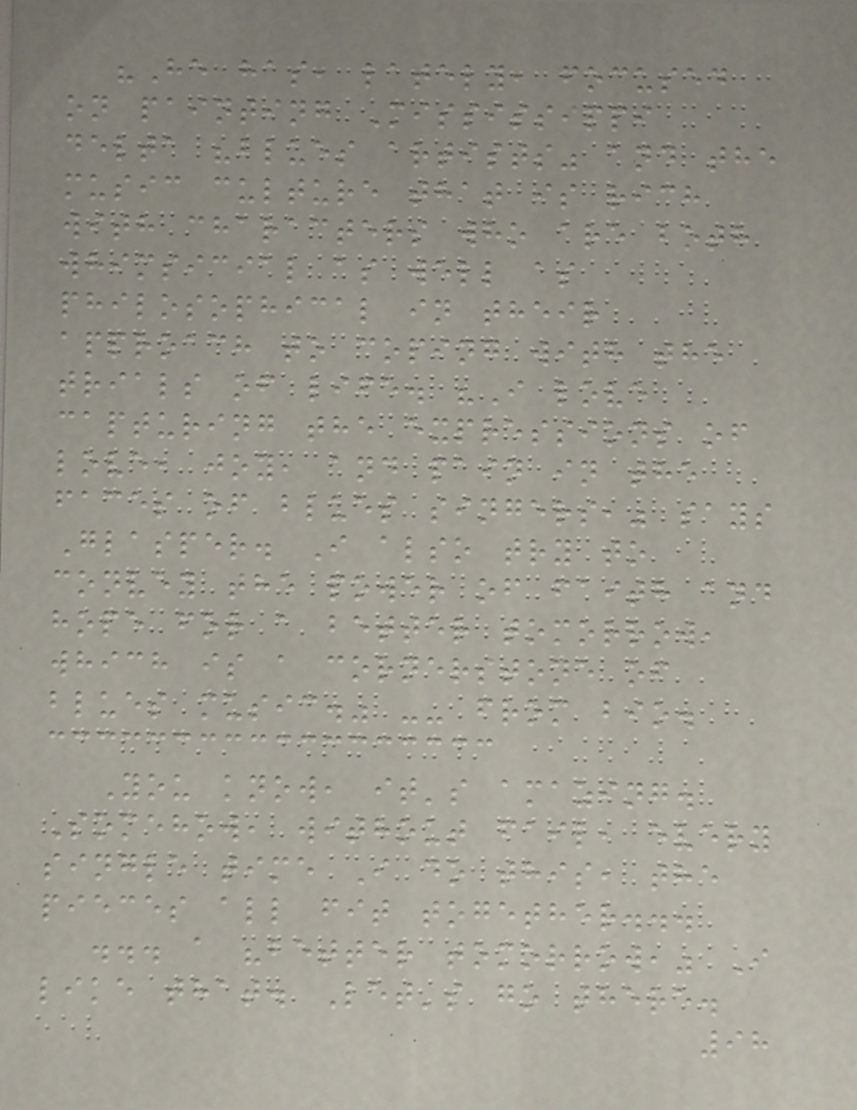"He has, lately, focused
on painting Mississippi
delta "blues artists" and the
music culture that is rich
with characters who are both
whimsicial as well as
philosophical in their
approach to coping with the
trials of life. "I love
capturing the expressions of
love, joy, and pain in the
faces of blues singers," says
Glasper. I also try to
convey the power of faith and
hope for a better tomorrow,
which is a cornerstone of
blues music." -- from bio.
You know, it's amazing.
Somehow, without fail, every
single time I do this, the
pieces all fit together...
... a "better tomorrow," I
like that. Let's go there.
98
